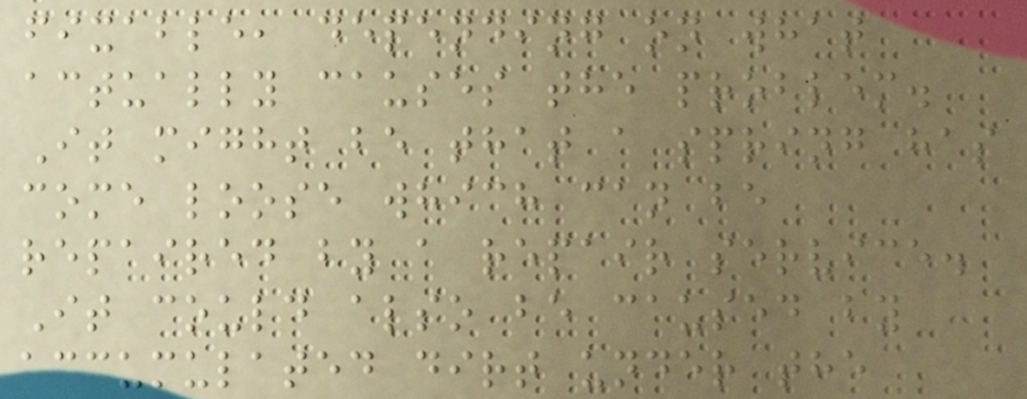fixable, depending on what
actually causes the problem.
It might be that a spring has
come loose which can be
repaired by a repair service.
It could also be caused by
accumulated dirt under the
